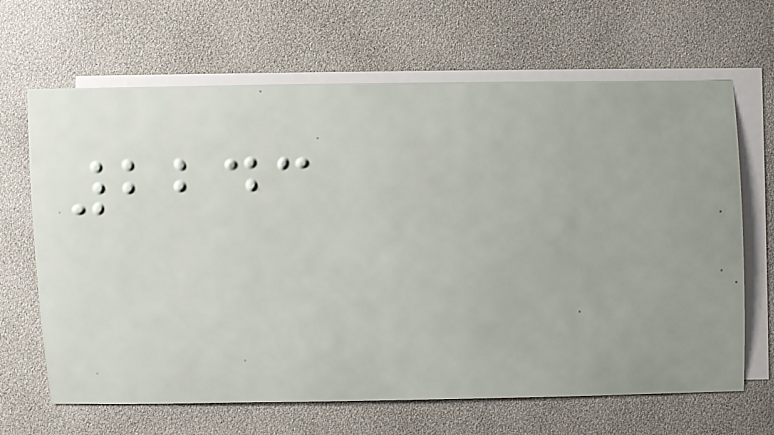2243
